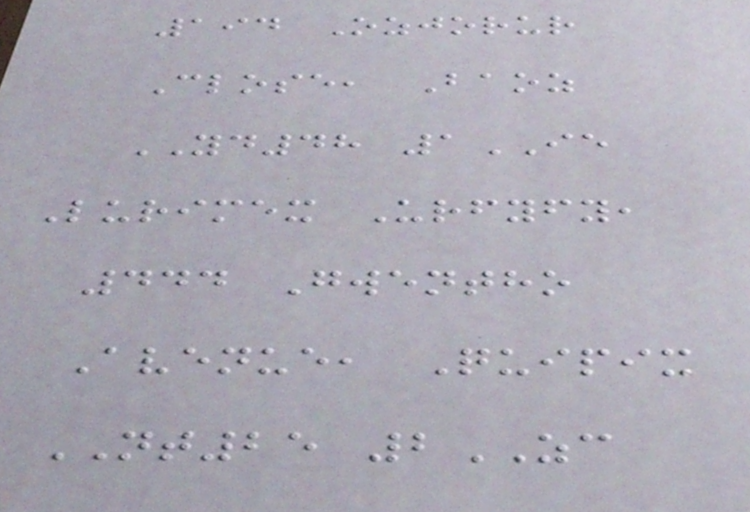194 Ozjorur
Close, Baoz
YD48 1IE
Lurimex Urfyfy,
444 Gwentho
Avenue, Quipix
NT25 2ZC
